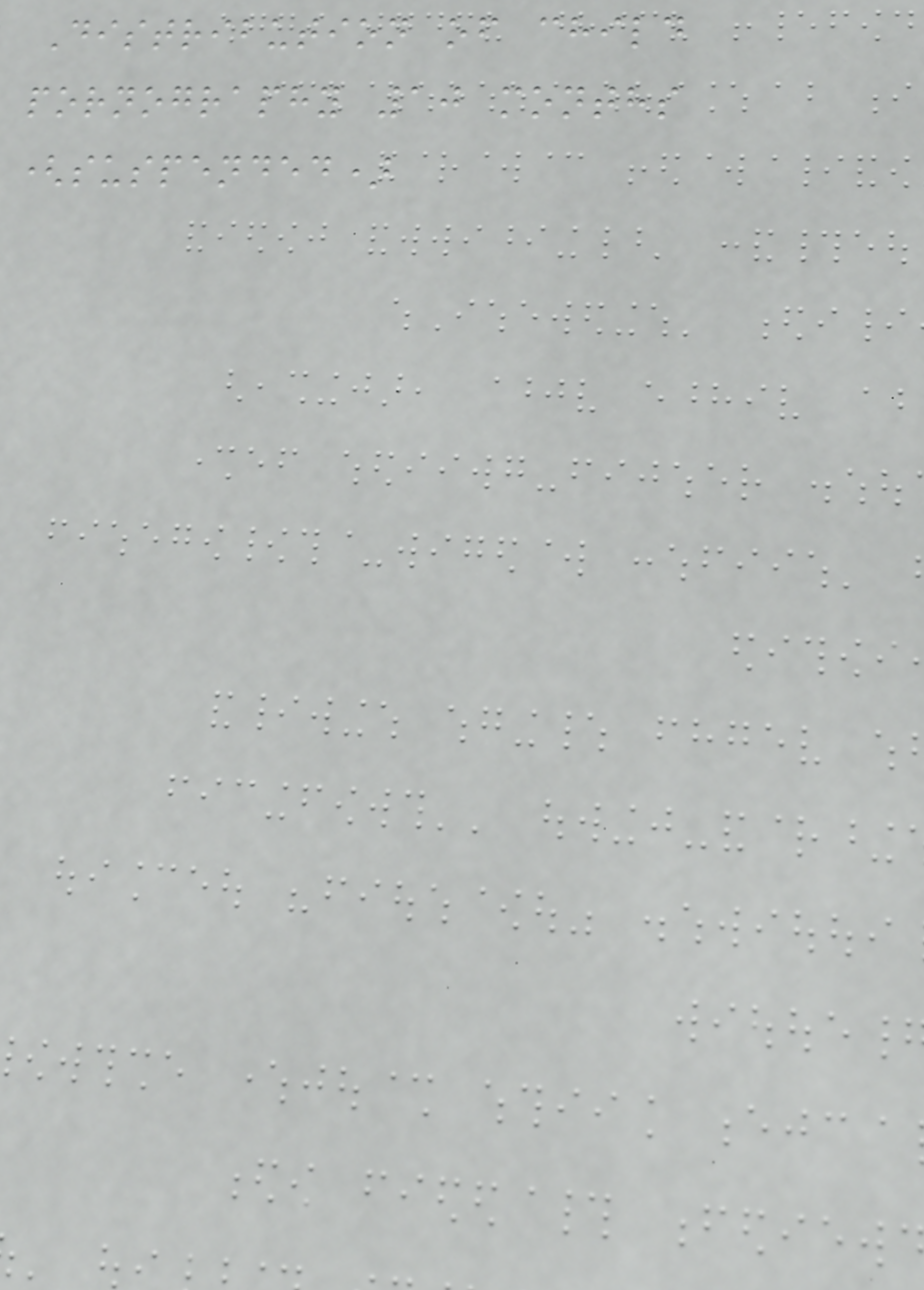Distribution of child
pornography 10 months
(suspended)
